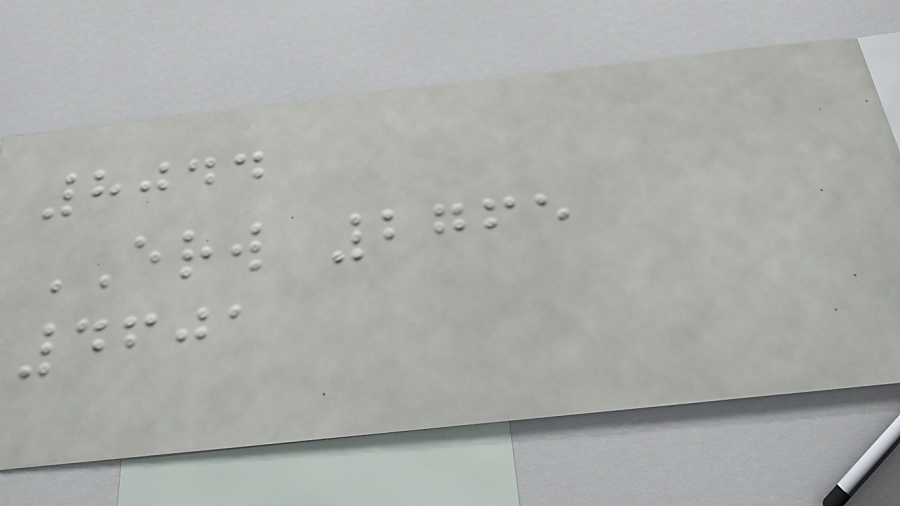8044
ERW 2765
4601
